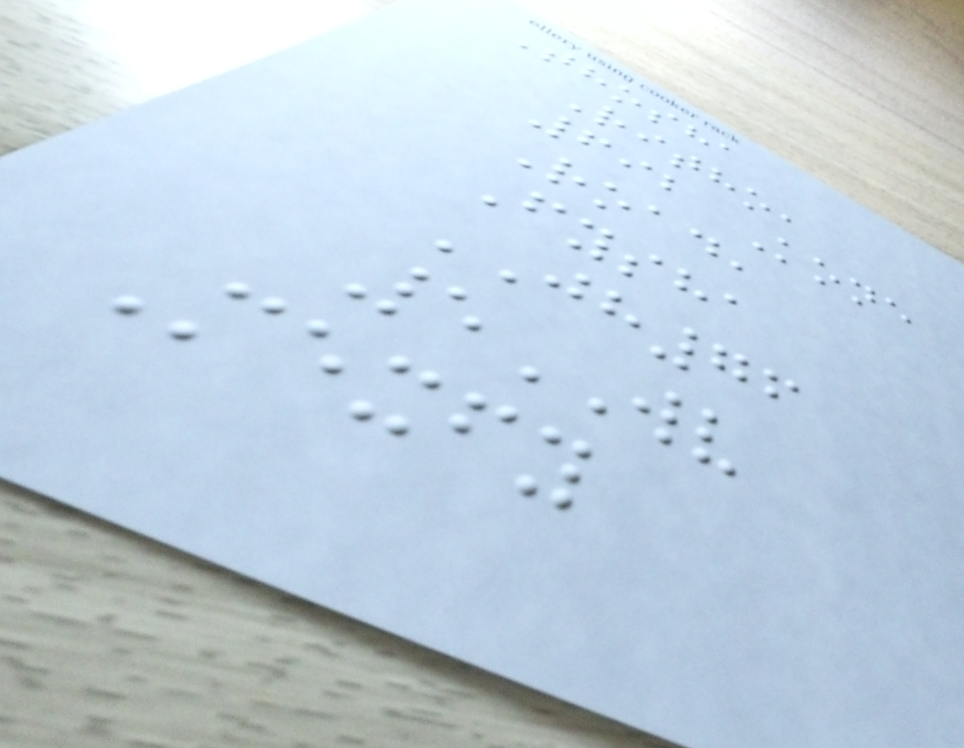Thosha
Ritho,
692 Kone
Road,
Fysha
JH76
5WV
Mexfy
